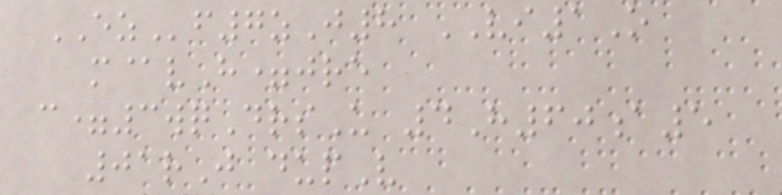EZf7zJ8 VI1O
m@vH=jre
c=3wqDrsU 4H60a5
01rJ dupV
